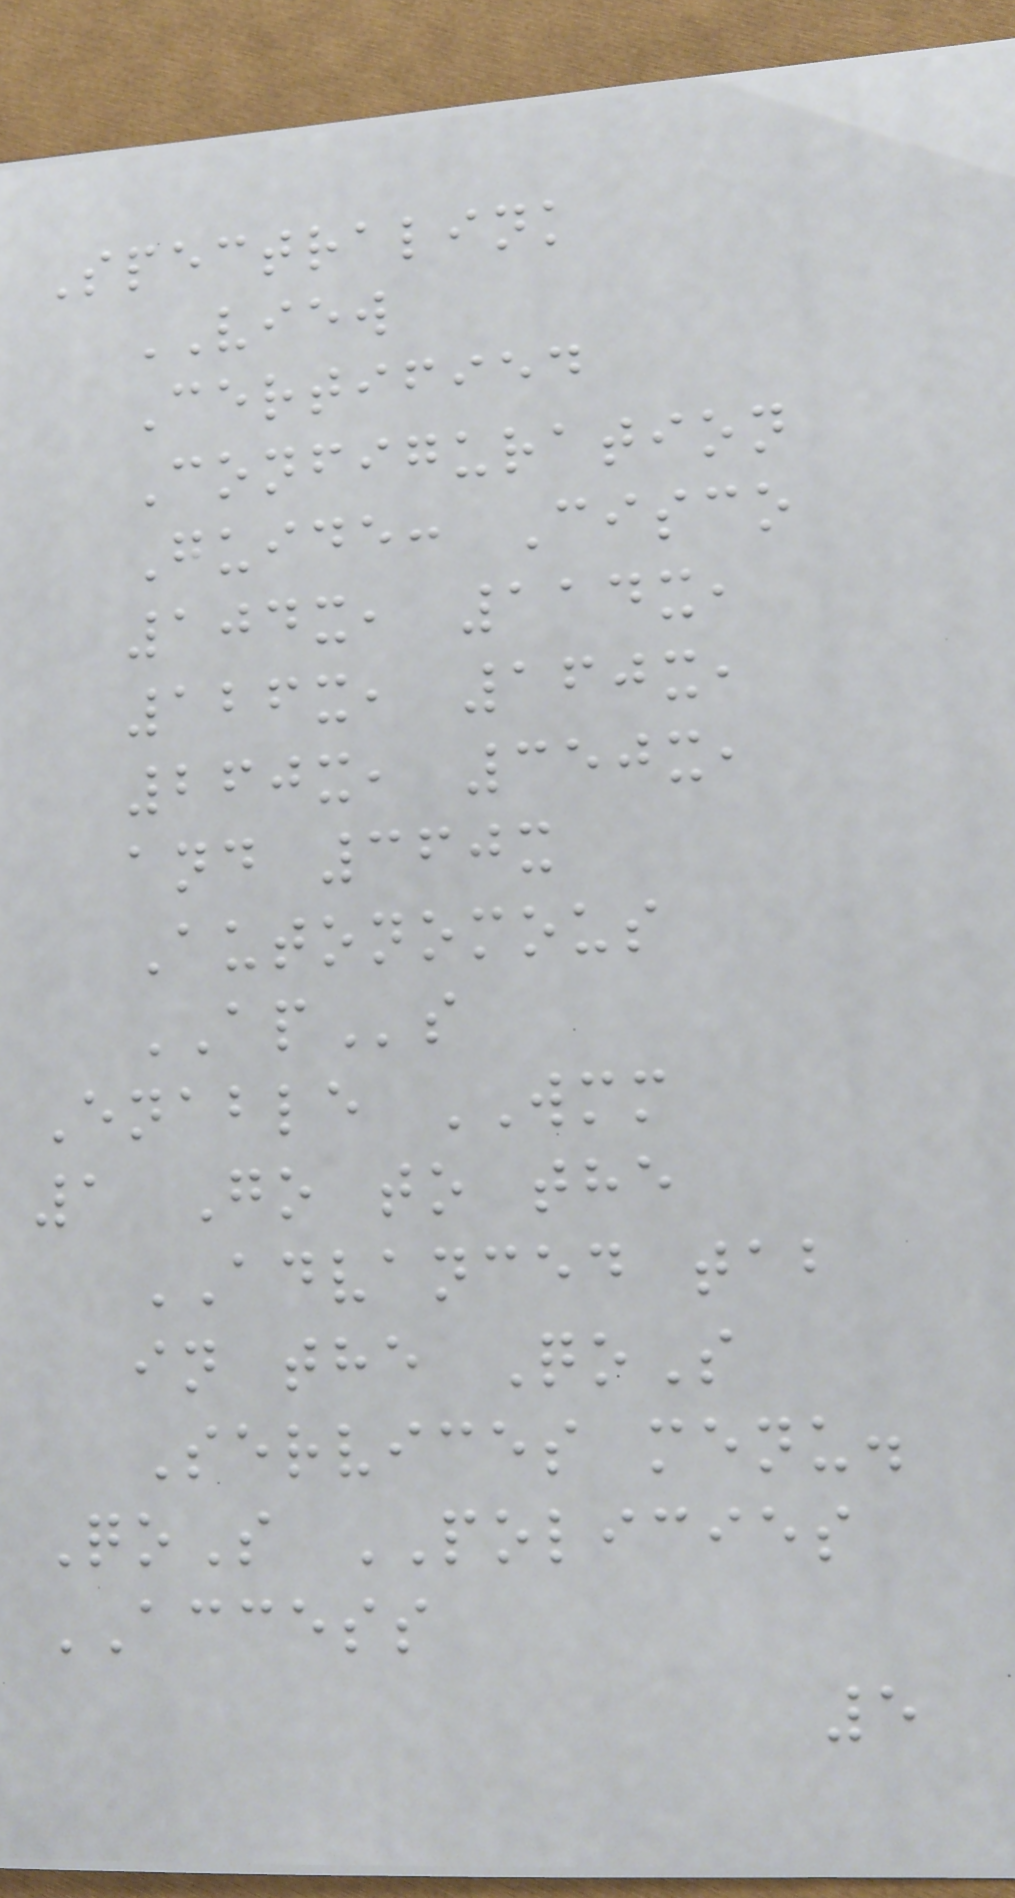Spectralink
VIEW
Certified
Configuration
Guide: Cisco
104x, 114x,
126x, 160x,
260x, 350x,
and 360x
Autonomous
APs
Enable WMM
1 Go to the
ADVANCED tab
in the QoS
Services menu.
QoS POLICIES
ACCESS
5
